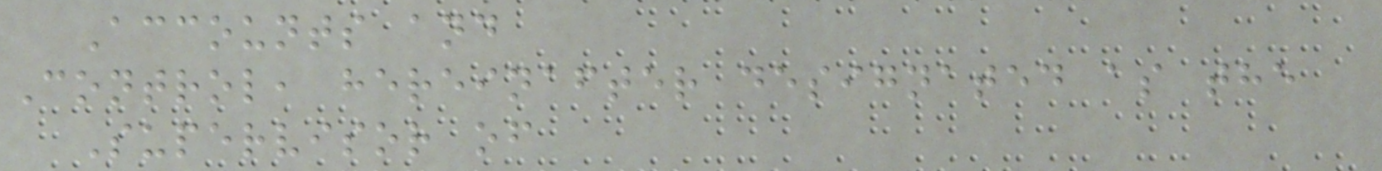Accounts and
Control, hereinafter designated as the
Supervisor of
